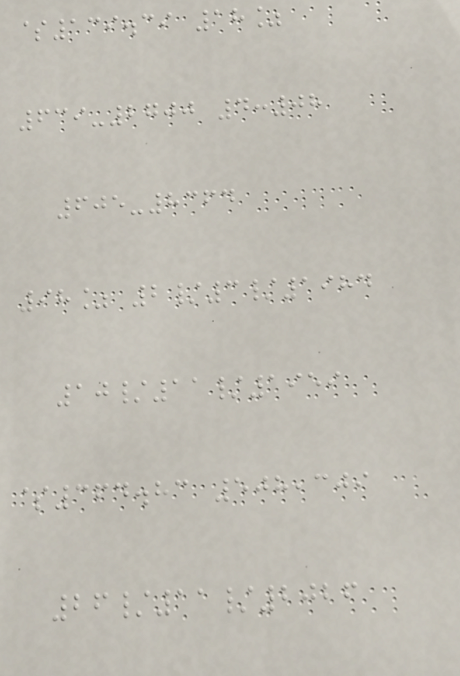$139.39 18%
639-2700 4:08
605-8364
98% 2/3/1984
10/11/1959
$364.83 508,309
26/11/2026
